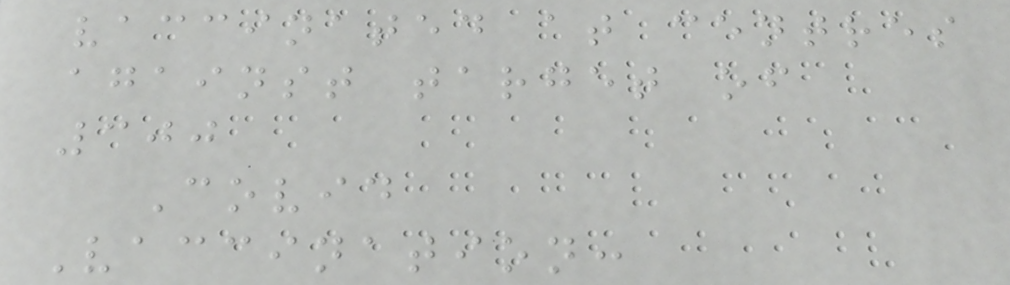vaccinated at centres
against target of
300
Covid
Vaccination:
